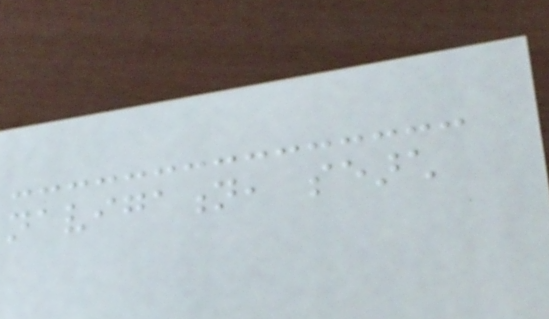navigation, search
